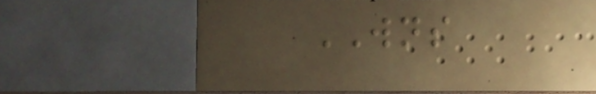WNS
